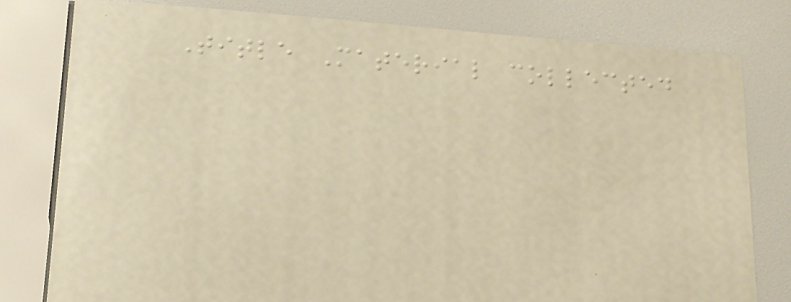Title Material collected
